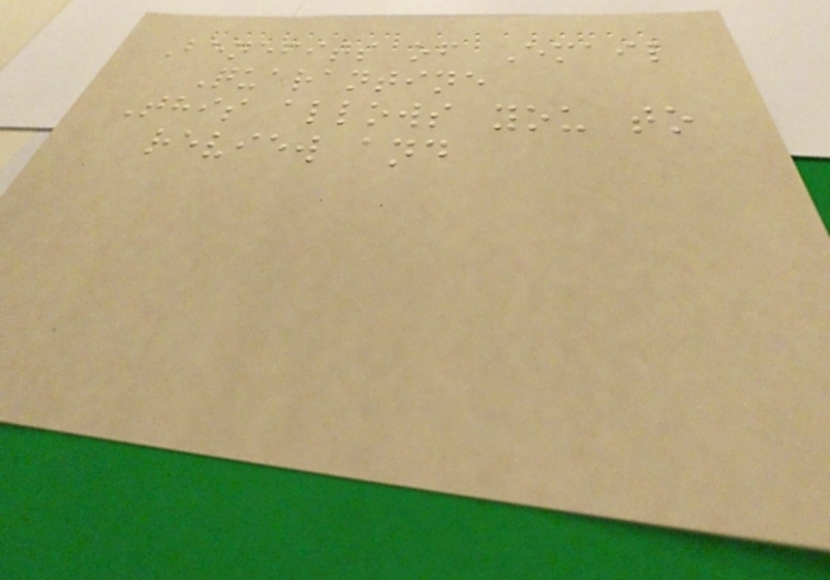Benefits of Email
Quarantine
This allows you to
review and
